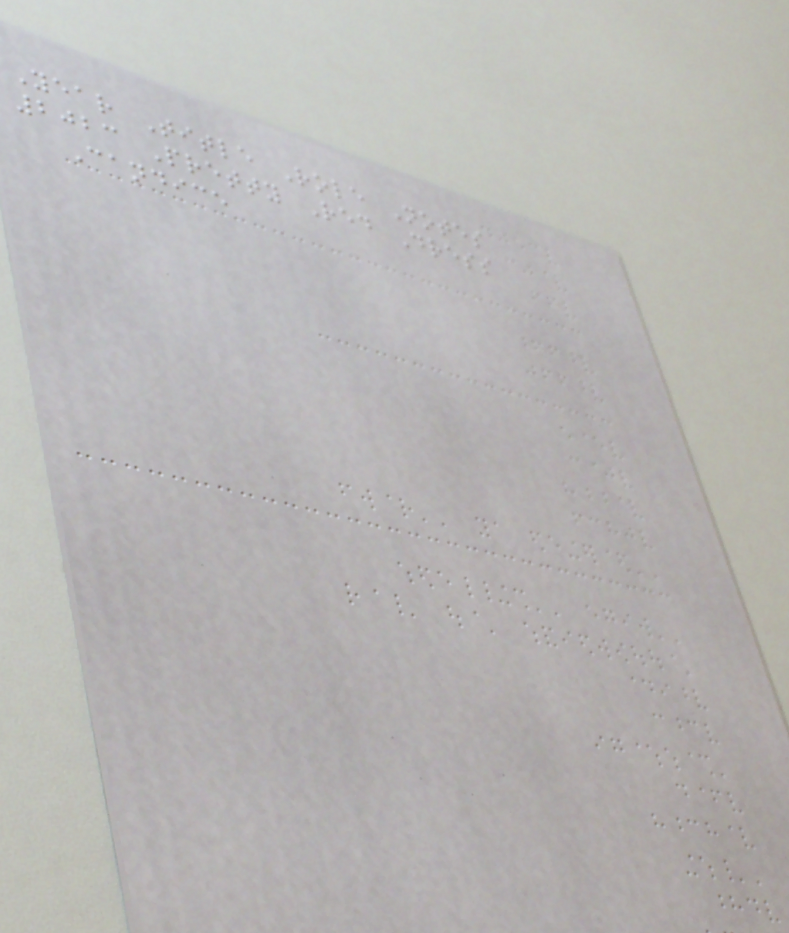Year Title Role Notes
2023 Pretty Red Dress
Candice
